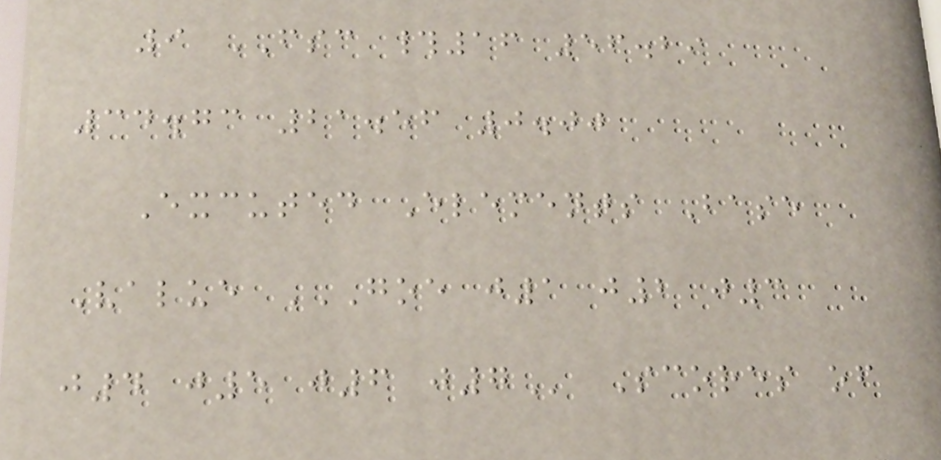9 FSC #16 56.29
34.73 21.56 0.00
Excuted Elements Base
Value GOE J1 J2 J3
J4 J5 J6 J7 Scores of
